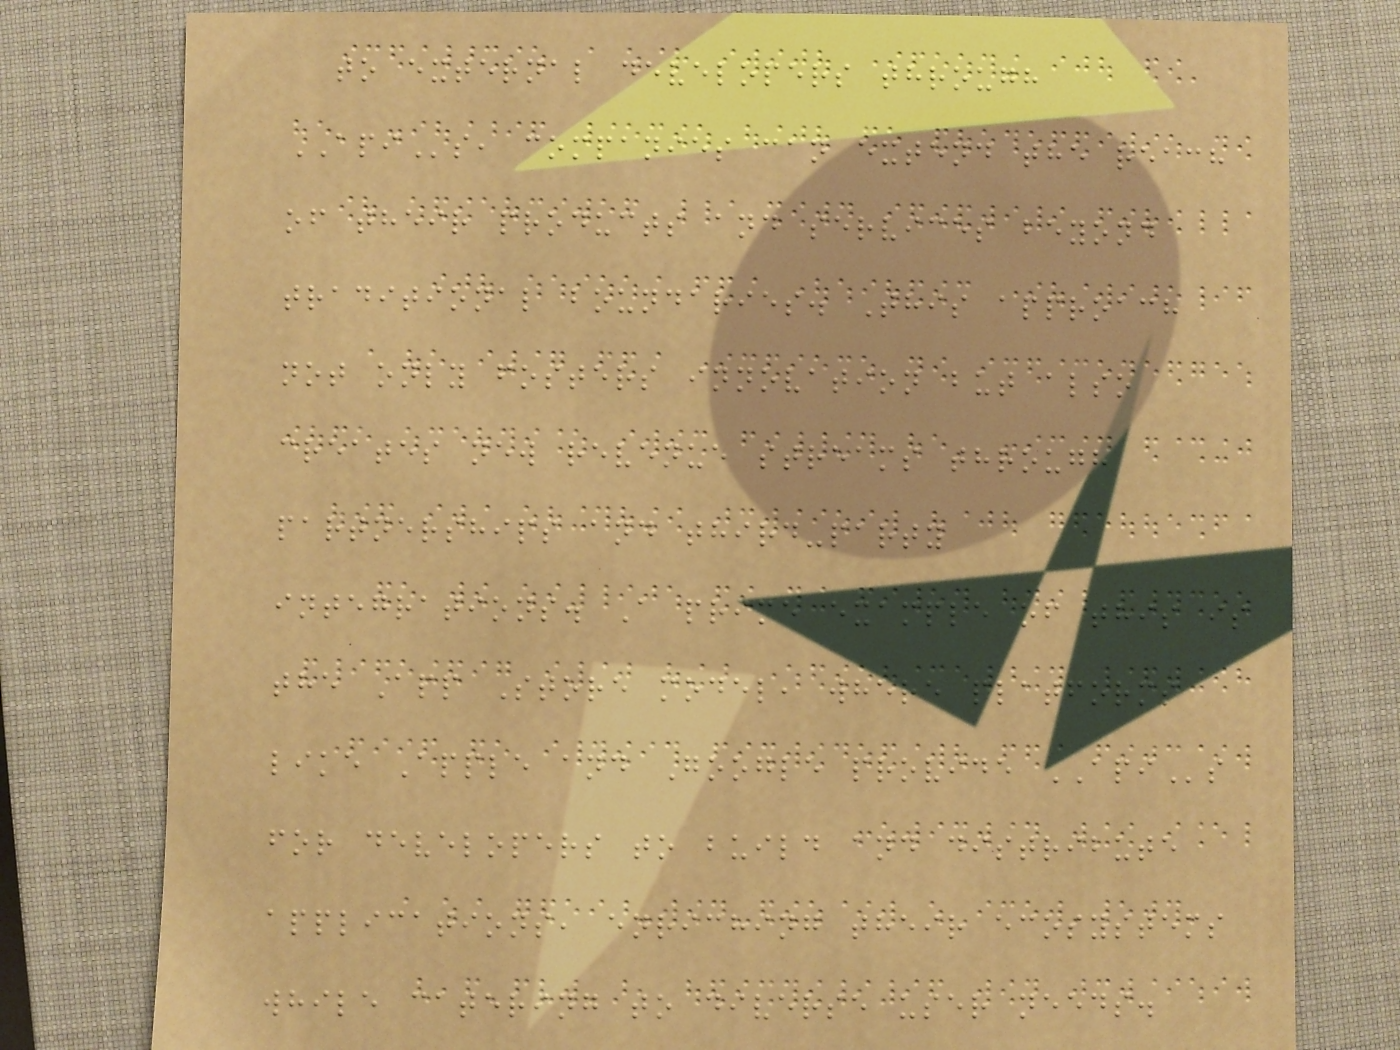to external developers through
APIs, companies can extend the reach
of their products and services beyond
traditional boundaries. This approach
not only fosters innovation but also
creates new revenue streams through
partnerships and third-party
integrations. A prime example of this is
the App Store model, where platforms
like Apple and Google provide APIs
for developers to build and distribute
applications, enriching their ecosystems
while catering to diverse user needs.
